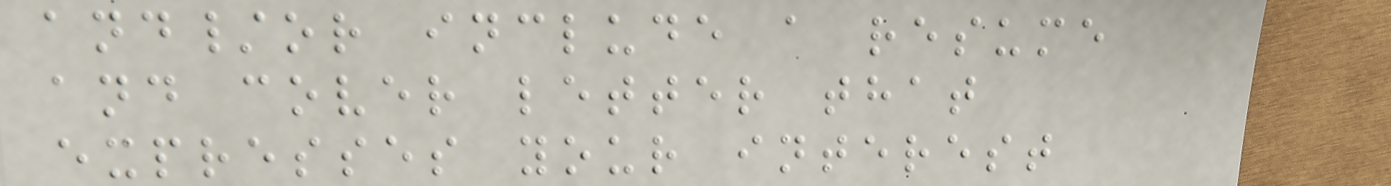and/or include a resume
and cover letter that
expresses your interest
